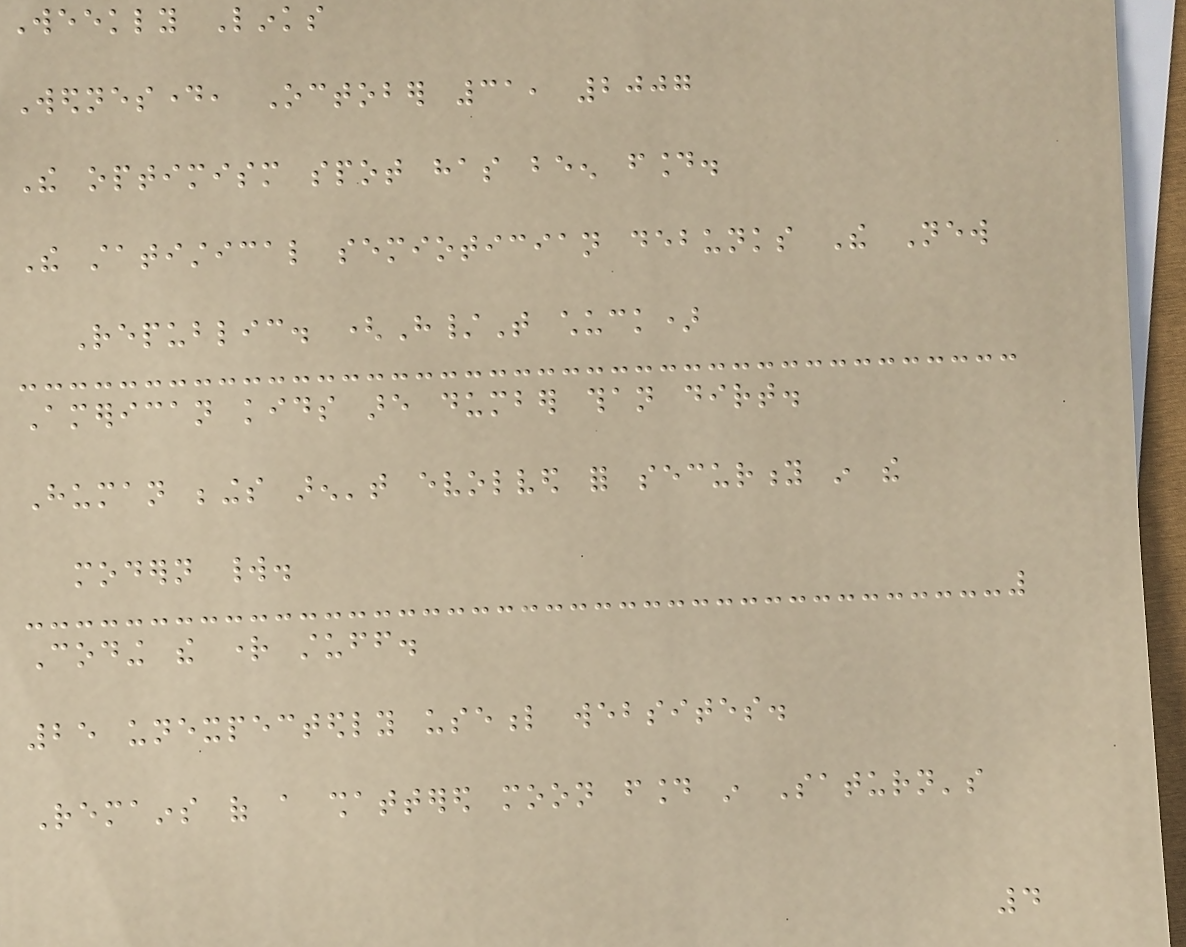Weekly Links
Wednesday, October 31, 2007
The optimism spot has been found.
The statistical semiotician debunks The New
Republic. (H/T chuck)
American kids are dumber than dirt.
Human beings aren't evolved for security in the
modern world.
Coding the right stuff.
25 unexpectedly useful websites.
Remains of a shattered moon found in Saturn's
4
